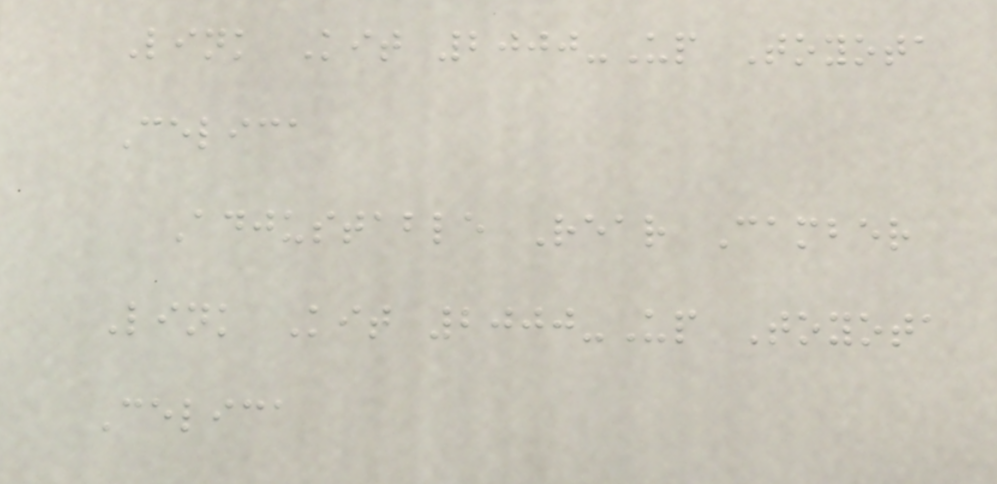Link Kit 2000-Up Toyota
Celica
Adjustable Rear Camber
Link Kit 2000-Up Toyota
Celica
